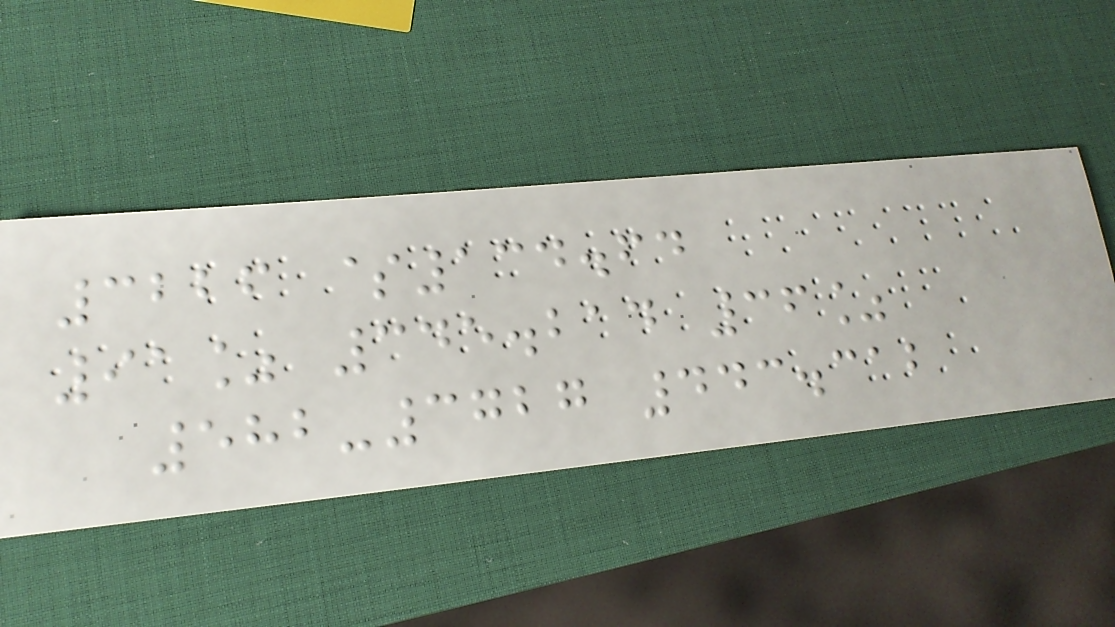3226 $134.64
91% 345.214 36%
582-3727 443.312
